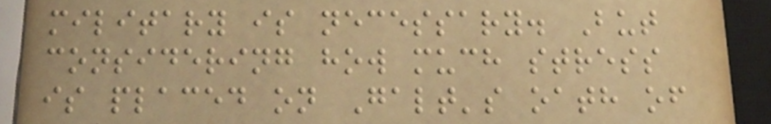military is necessary. But
considering how much stress
is placed on Galt's oath of
